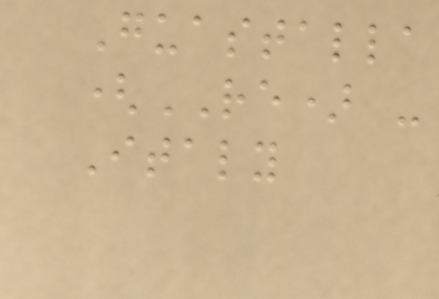Guastalla
(RE) -
Italy
